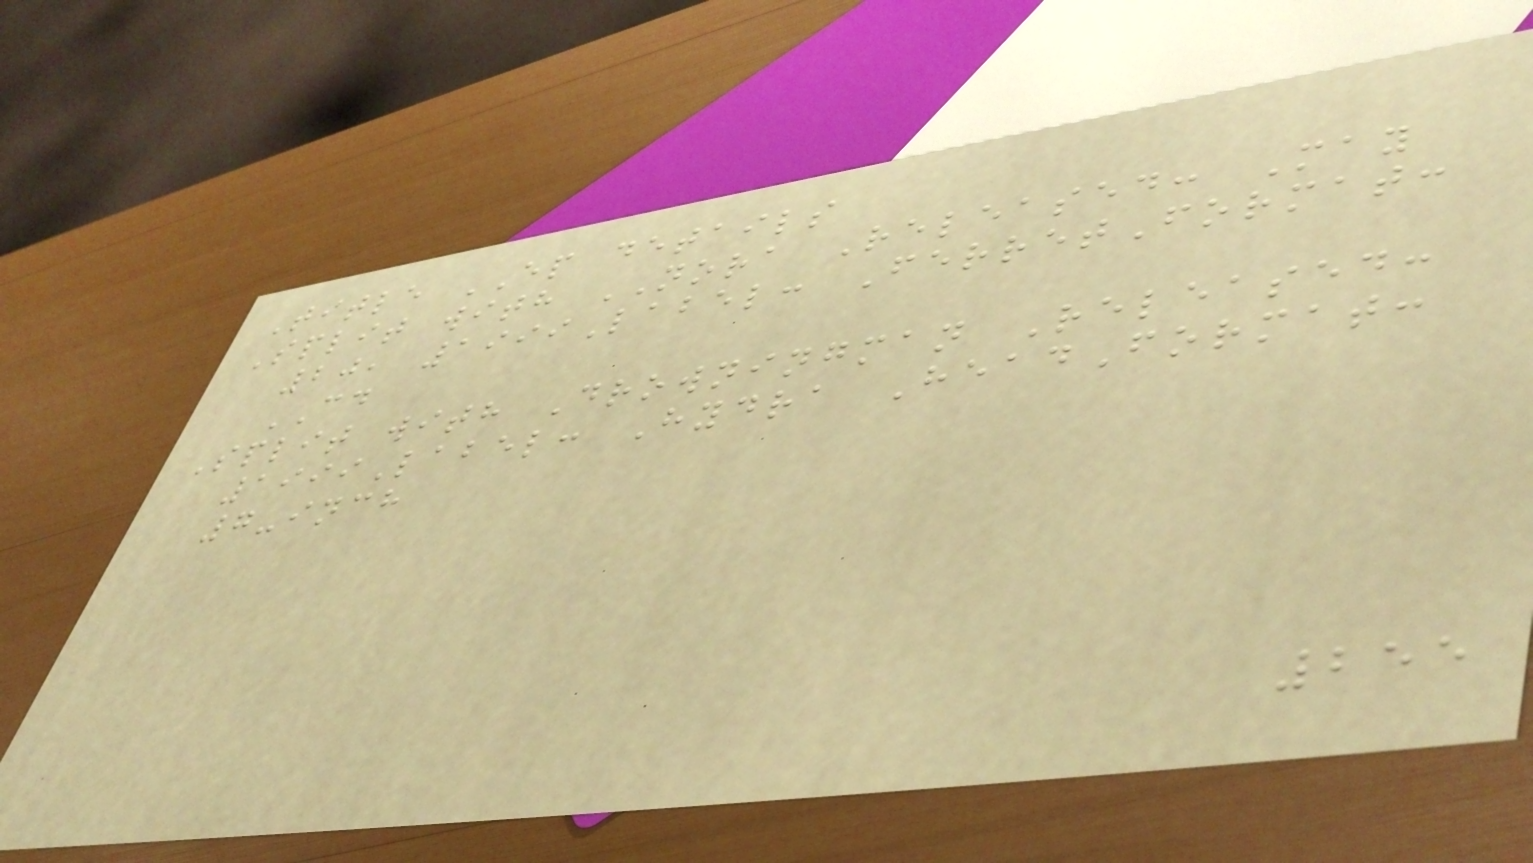Title EP details
Split with NORA Released: May
20, 1999Label: FerretFormat:
CD
Split with Drowningman Released:
1999Label: Hydra HeadFormat:
7-inch
255
